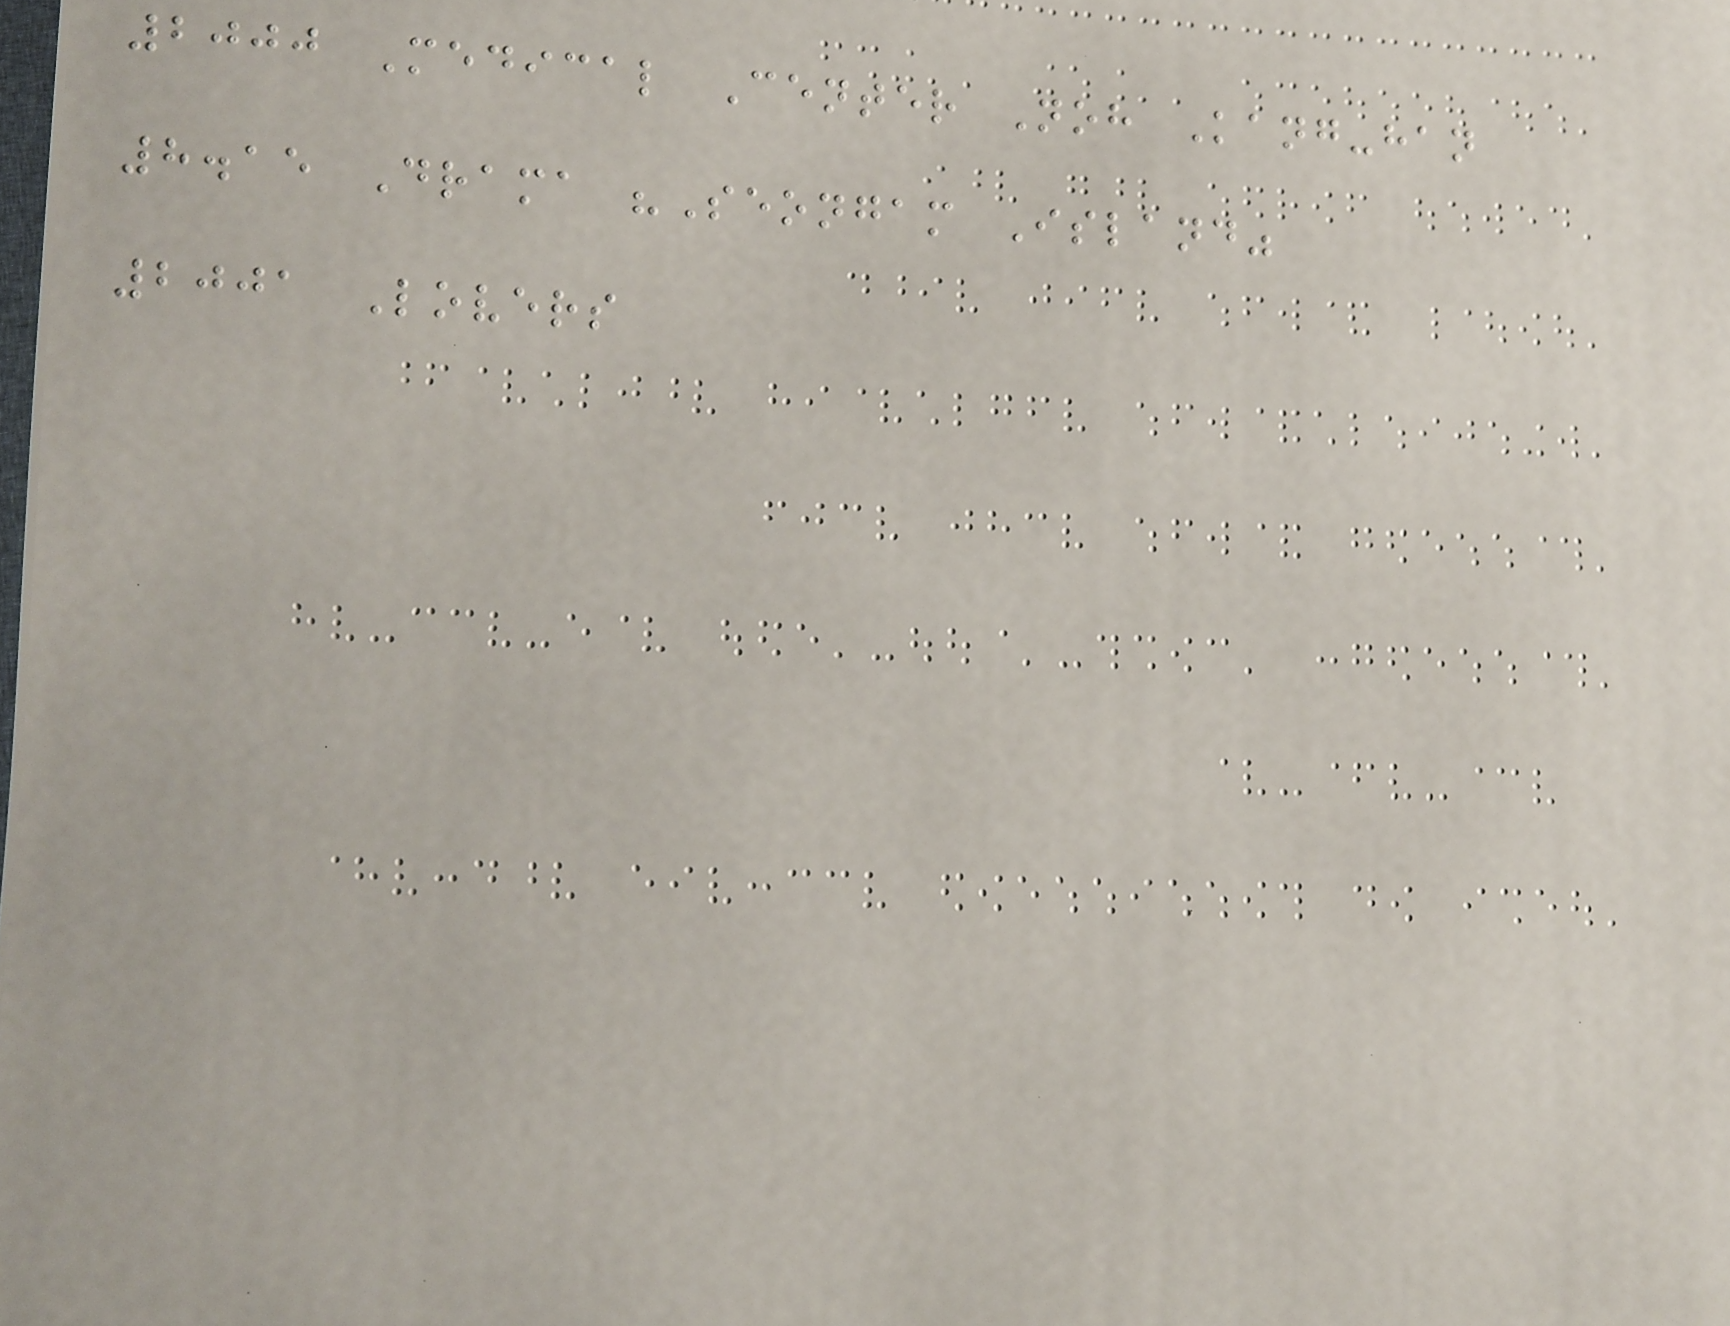2000 Medical Center Noh Kang-han
8.15 Drama "Seongam Island"
2001 Lovers
